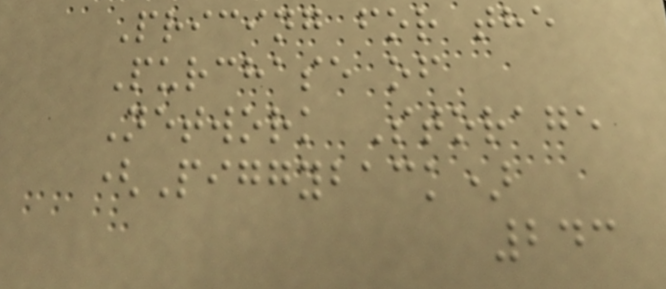Pricing for the
Purchase of
Network Storage
(Piggyback)
243
